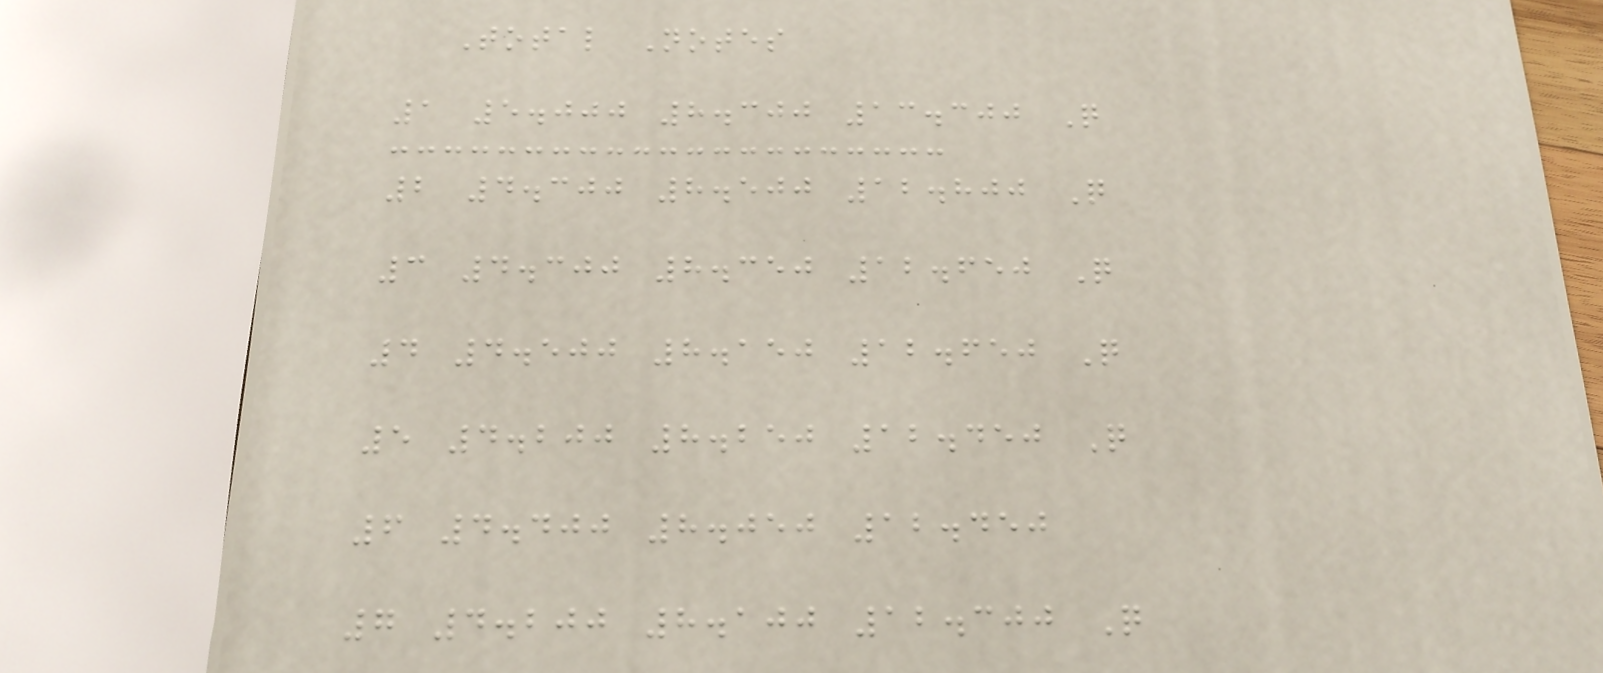Total Notes
1 5.000 8.300 13.300 Q
2 4.300 8.500 12.800 Q
3 4.300 8.350 12.650 Q
4 4.500 8.150 12.650 Q
5 4.200 8.250 12.450 Q
6 4.400 8.050 12.450
7 4.200 8.100 12.300 Q
